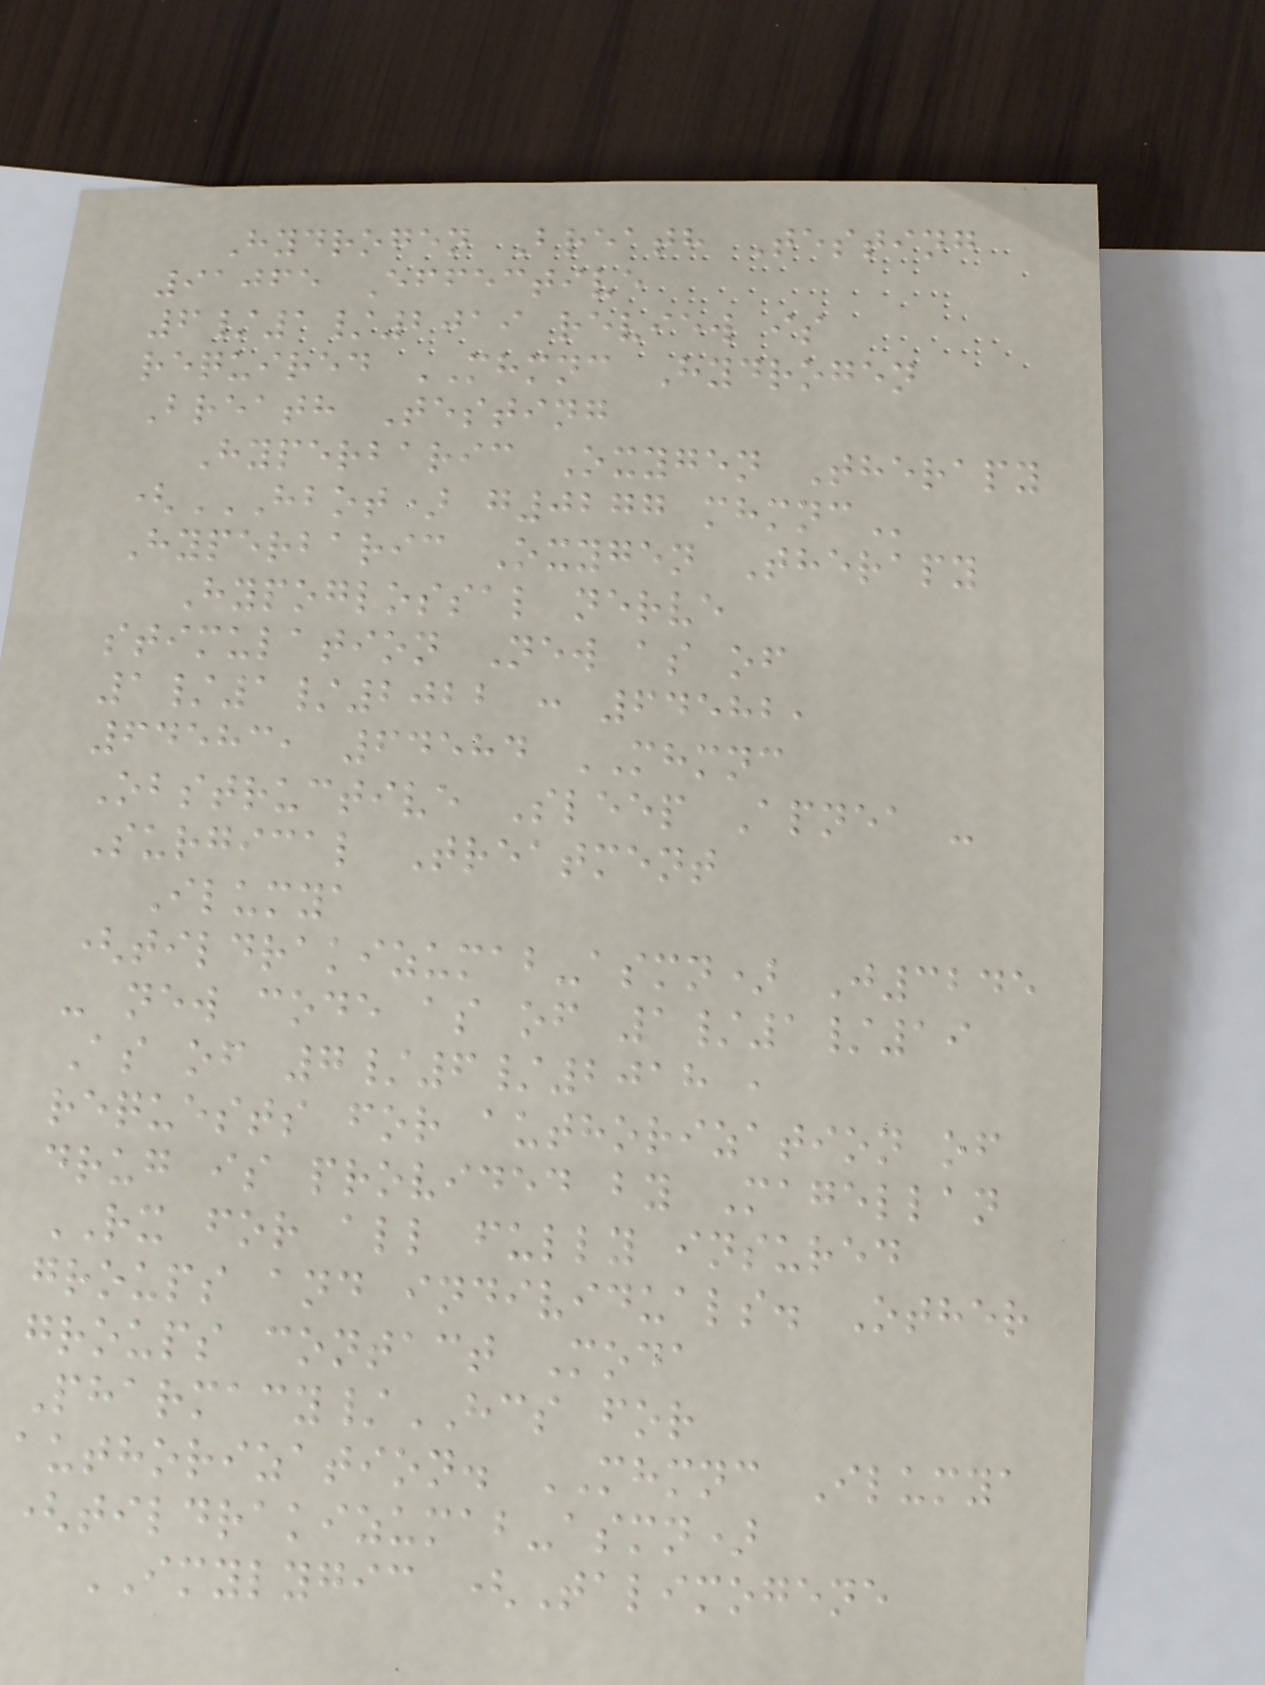Hydrogen Breath Testing
91065 Effective
6/1/2019 review is
required MHMNC Hydrogen
Breath Testing
Hyperbaric Oxygen Therapy
(HBOT) G0277 MHMNC
Hyperbaric Oxygen Therapy
Hypoglossal nerve
stimulation New as of
1/1/2022 : 64582,
64583, 64584 MHMNC
Obstructive Sleep Apnea -
Surgical Treatment
Ilumya
(tildrakizumab-asmn) J3245
- new code as of 1/1/19
As of 7/6/2018 ,
requests for authorization of
drug is provided by Magellan
RX for all fully insured
groups and individuals. Other
groups contact Moda
Pharmacy/HCS for
authorization. MHMNC Ilumya
(tildrakizumab-asmn)
IMYLYGIC (Talimogene
